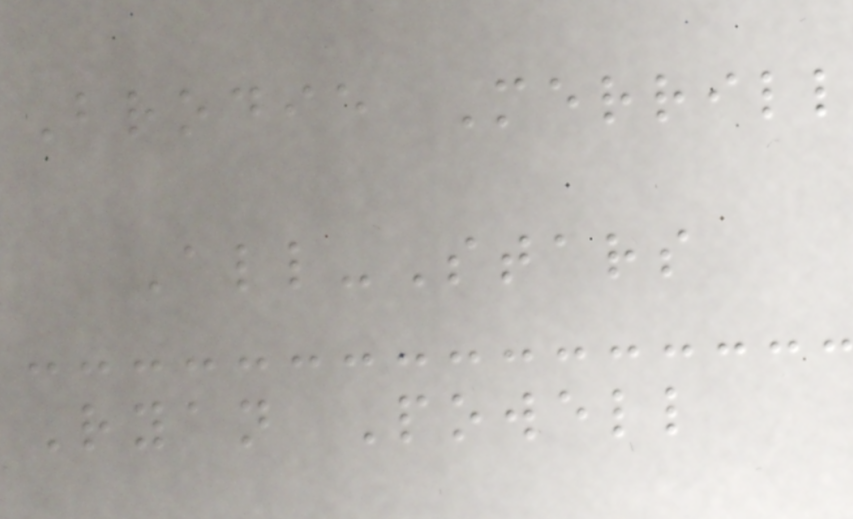Brodie Merrill
All-Stars
Ryan Powell
